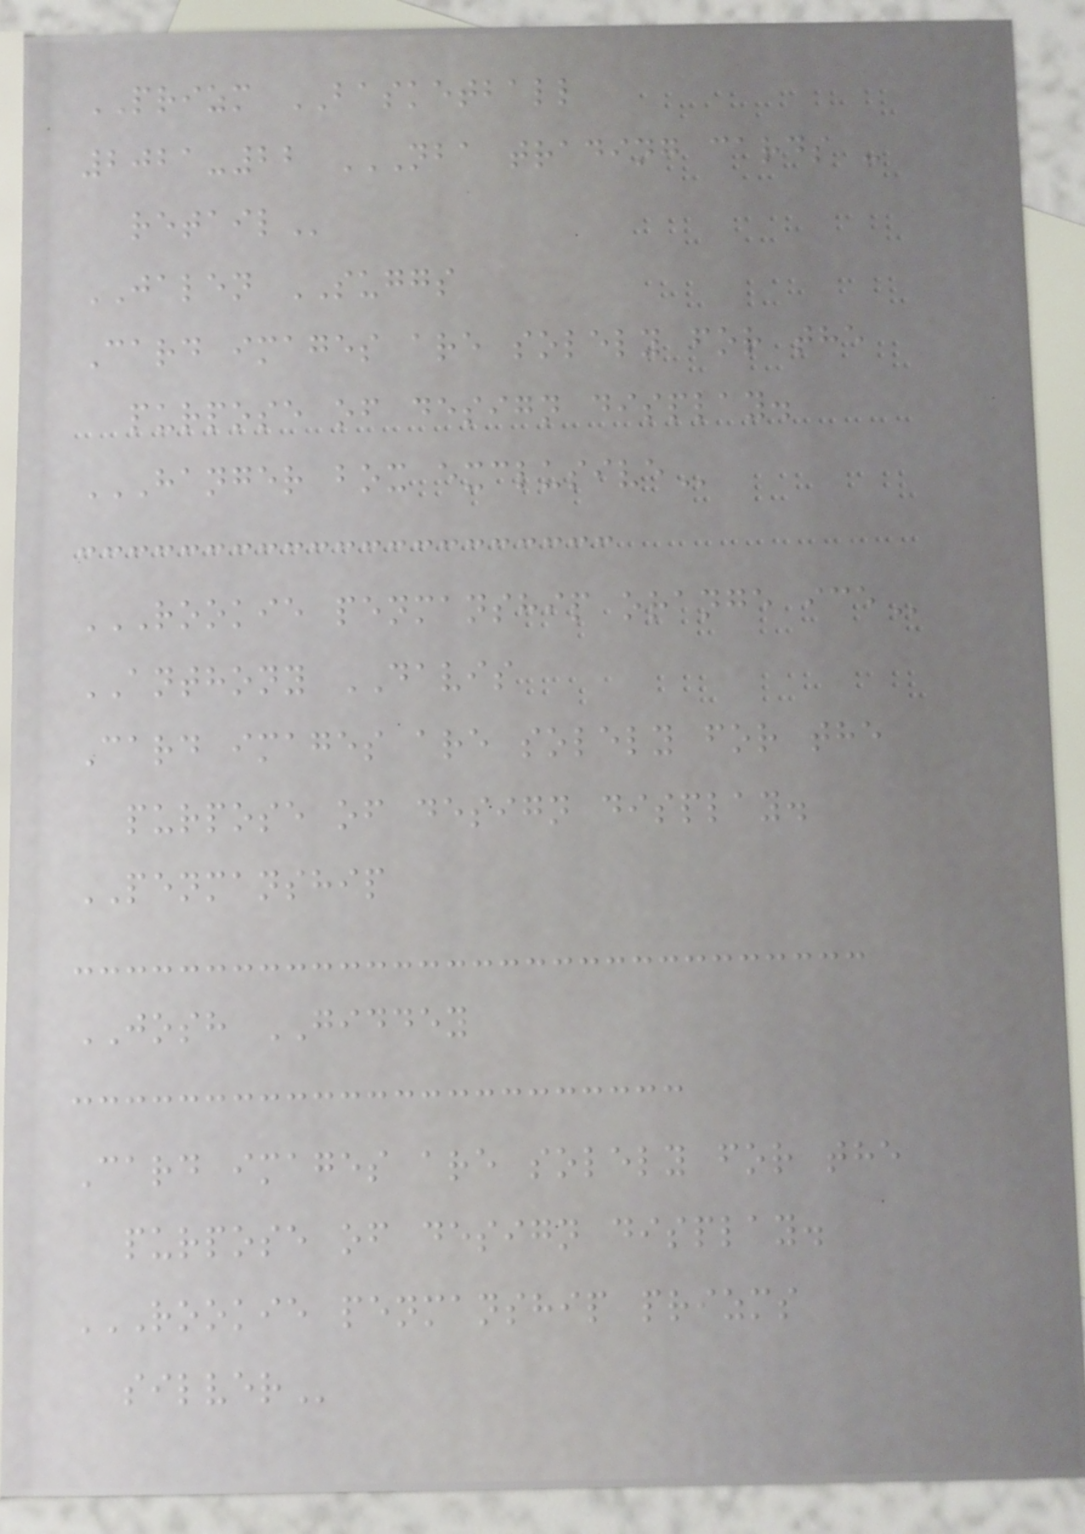PRIZM BASKETBALL
2021-22 NBA TRADING CARDS -
RETAIL
JALEN SUGGS
Card images are solely for the
purpose of design display.
HANGER BOX EXCLUSIVE
ROOKIE PENMANSHIP ORANGE ICE
ANTHONY DAVIS
Card images are solely for the
purpose of design display.
PENMANSHIP
JOSH GIDDEY
Card images are solely for the
purpose of design display.
ROOKIE PENMANSHIP PRIZMS
SILVER
